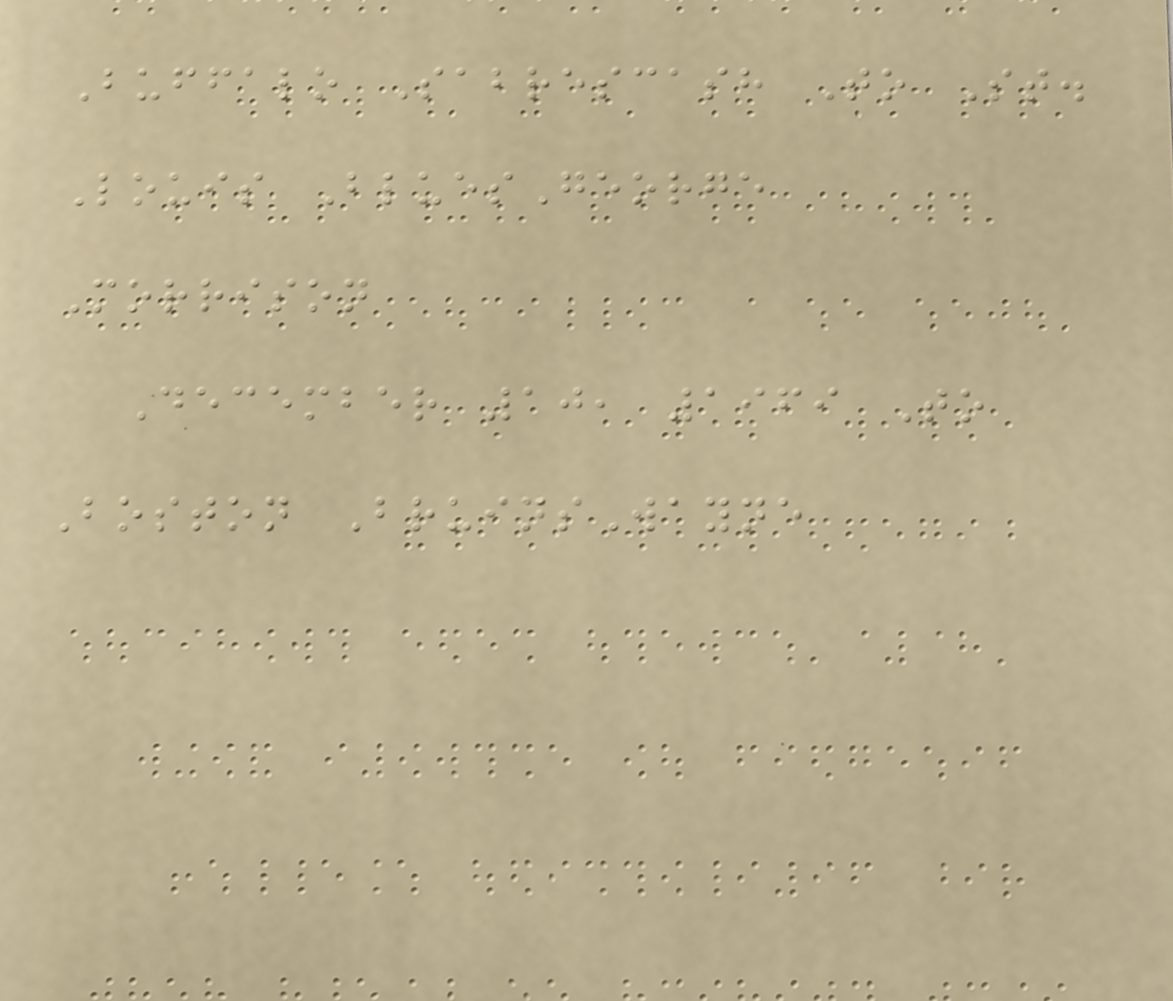Buffalo Sabrescash To St.
Louis BluesGeorge
Morrison
December 10, 1969 To
Boston BruinsWayne
